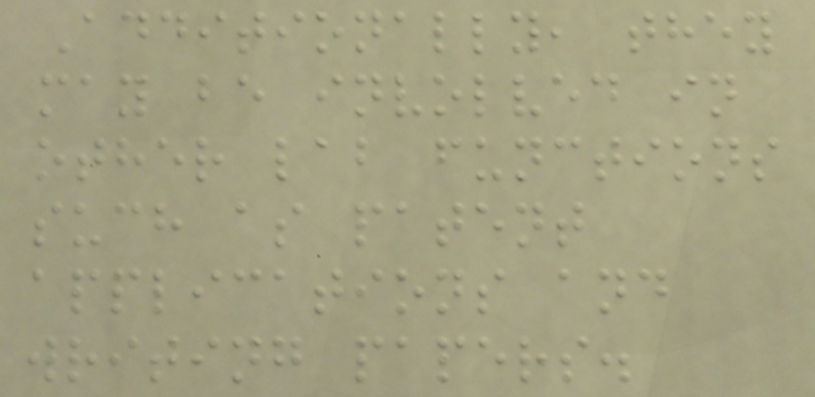Additionally, they
may be involved in
other lab functions
such as patent
applications and
writing papers.
